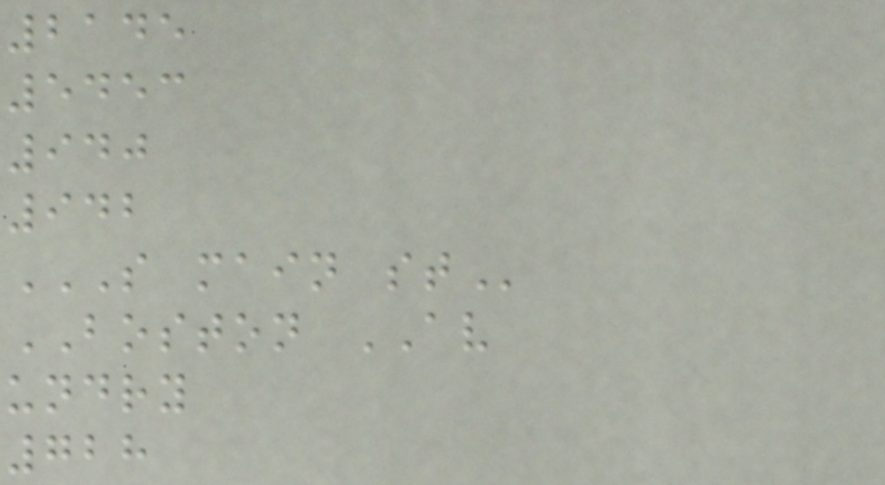2145
5453
940
942
S MAIN ST
BOSTON AV
undry
728
